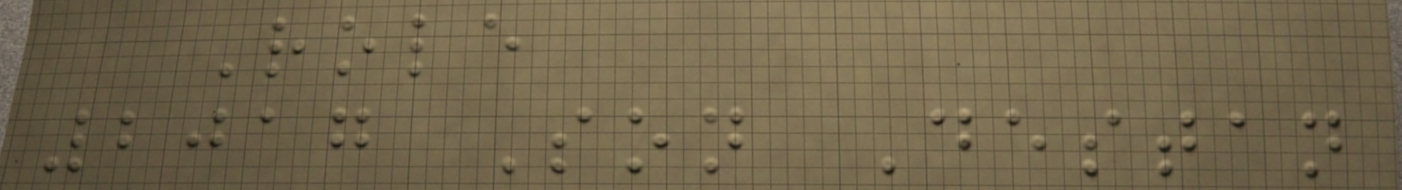Role
2017 Son Destan
